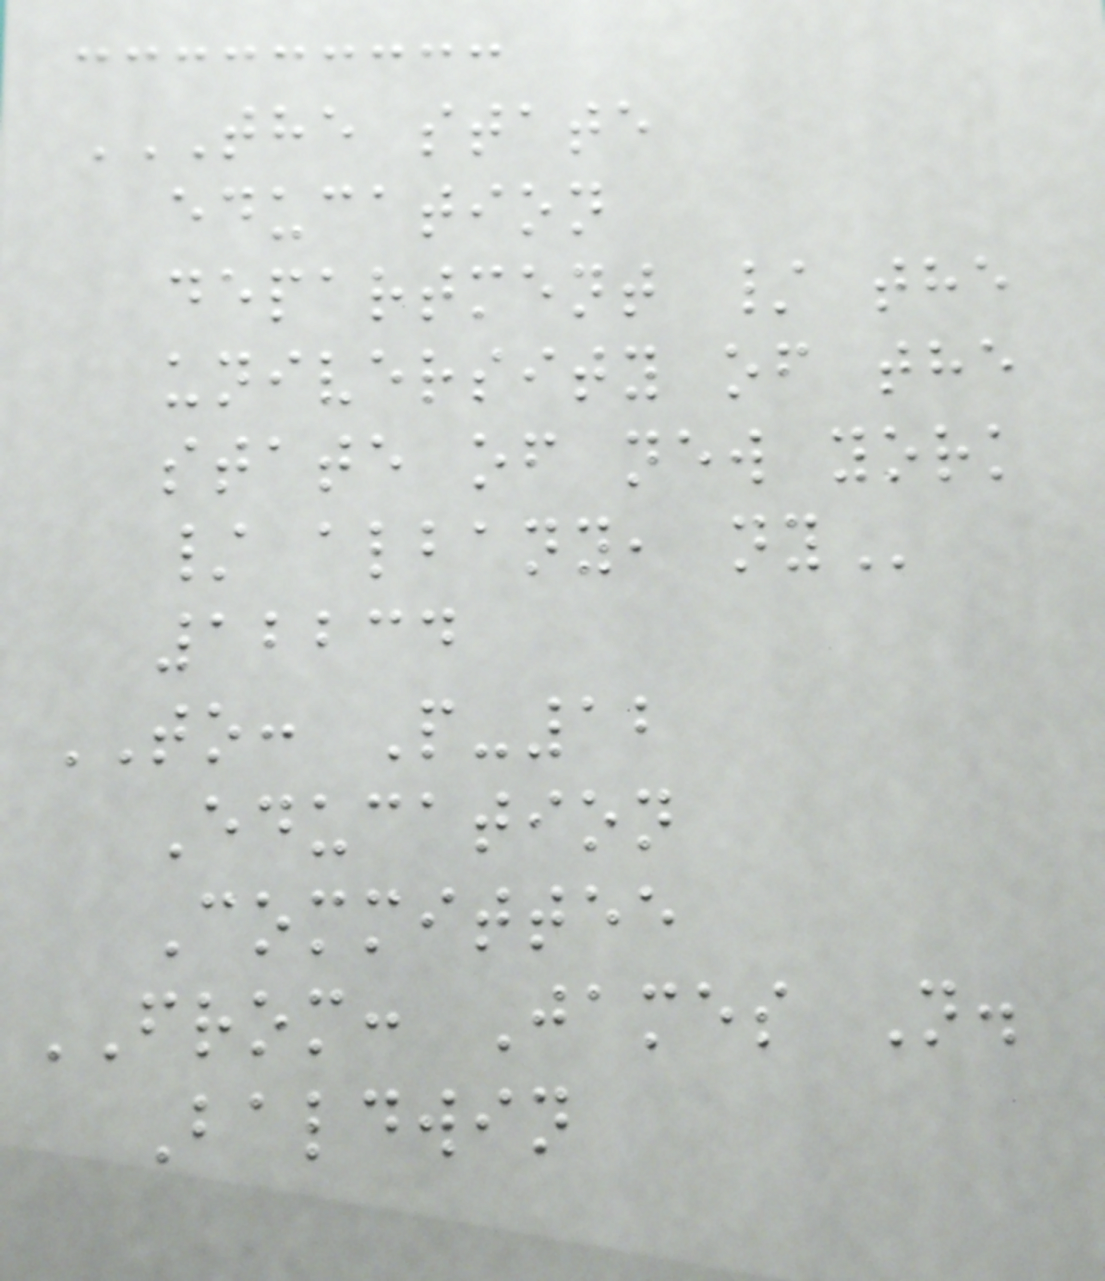THE STATE
EDUCATION
DEPARTMENT / THE
UNIVERSITY OF THE
STATE OF NEW YORK
/ ALBANY, NY
12234
TO: P-12
Education
Committee
FROM: James N.
Baldwin
